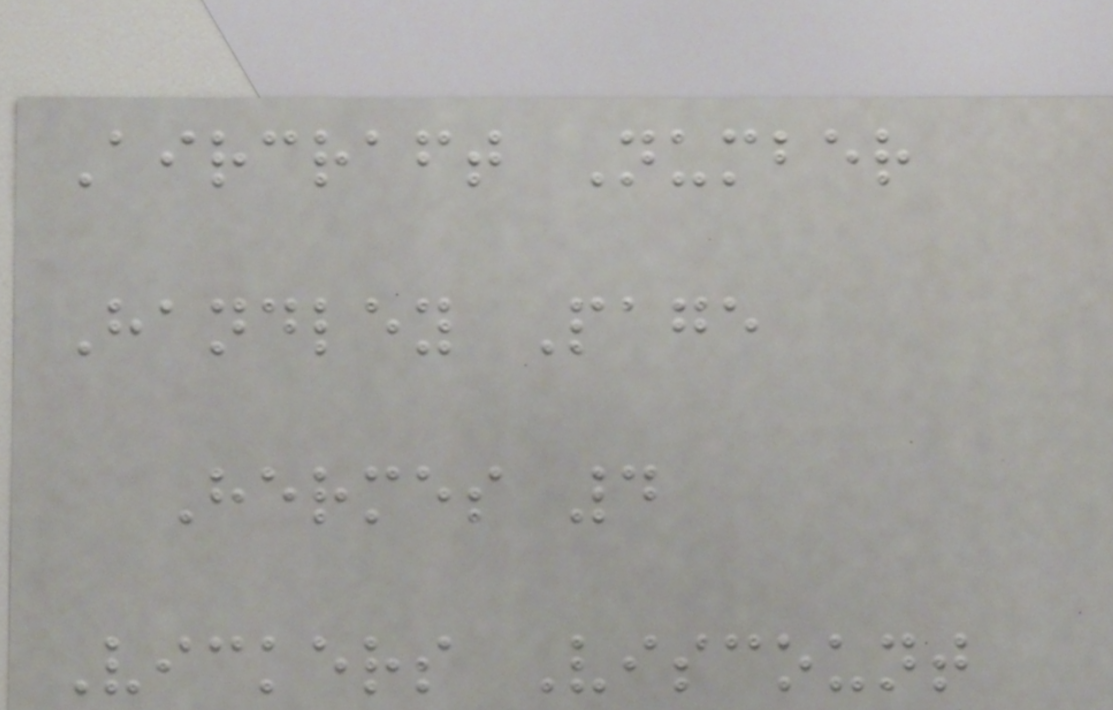Aircraft Number
Handley Page
Hermes 4
Vickers Viscount
